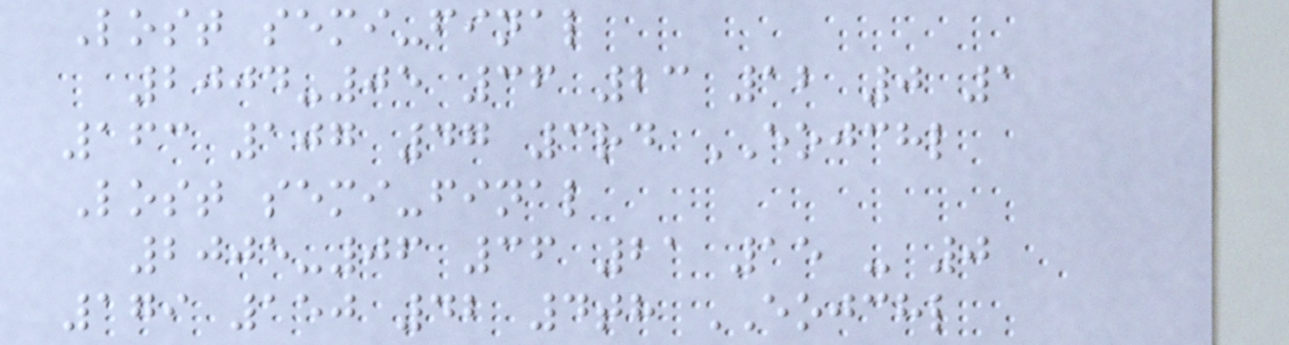Lost semi-final
2004-05 36 23 12 0 1
163 107 47 3rd EOJCHL
Lost semi-final
2005-06 36 21 15 - 0
179 150 42 4th EOJCHL
